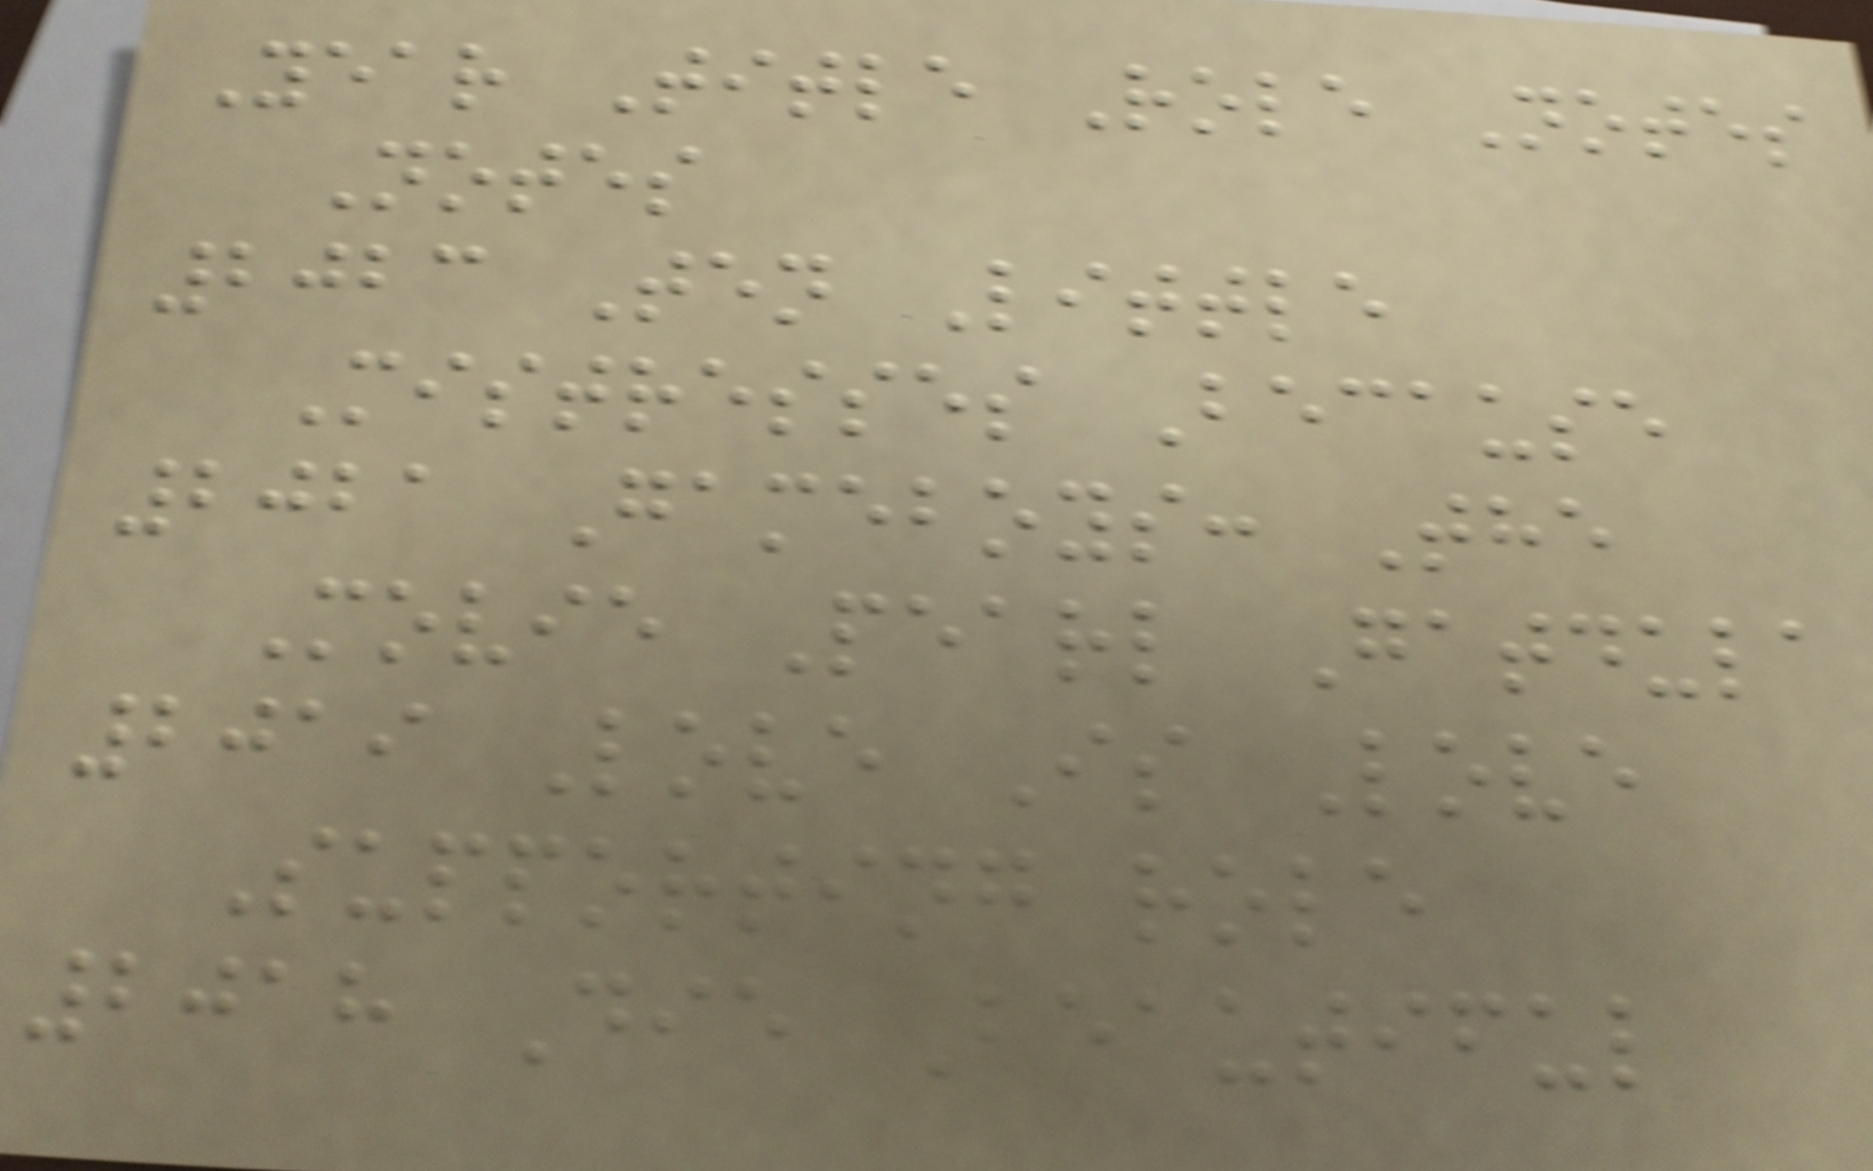Year Title Role Notes
Notes
2023 Ten Little
Mistresses Because
2021 Gameboys: The
Movie Pearl Gatdula
2019 Love Is Love
Supporting role
2018 Die Beautiful
